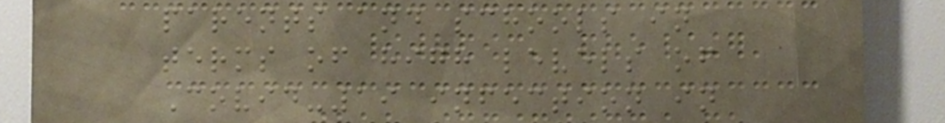parents and schools in
terms of high levels of
Covid-19 infection in
